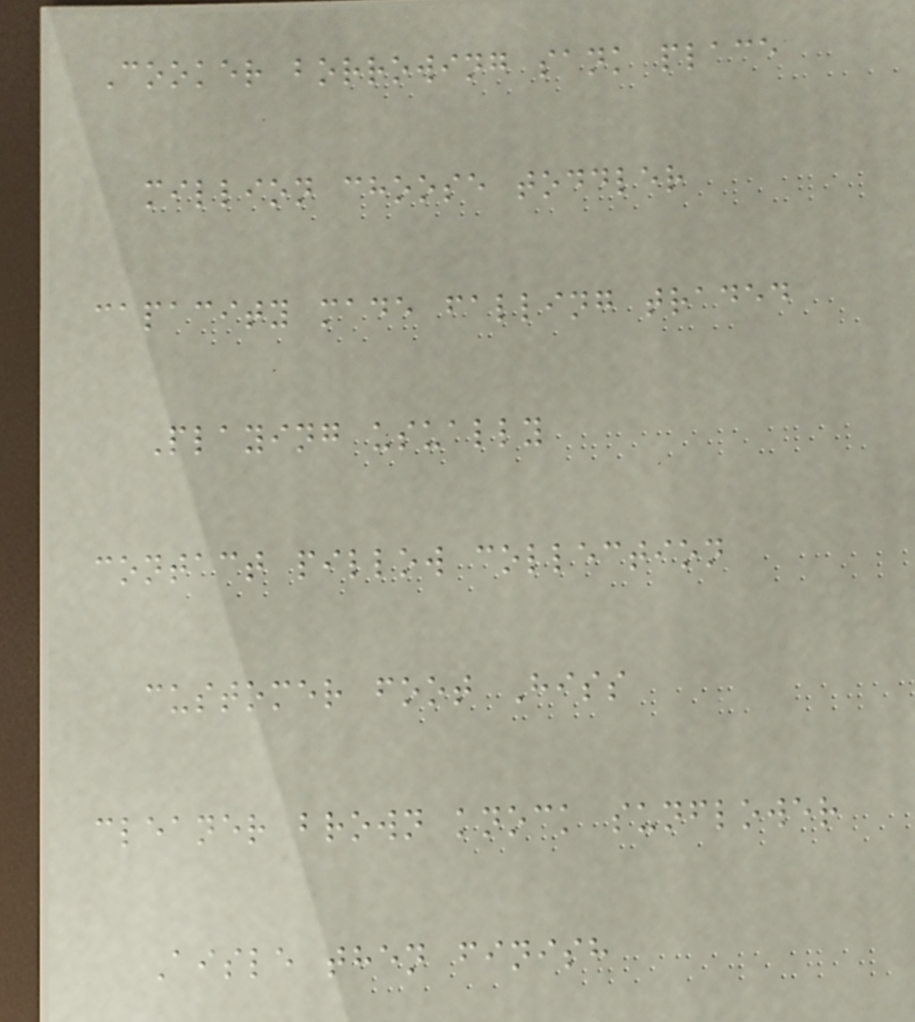Cooker borrowing sank place
million choose toddler
capacity made falling traded
Playing usually
contact pillow collection
customer foot Hiss
cleaner brown knock sunflower
Aisle then finish
